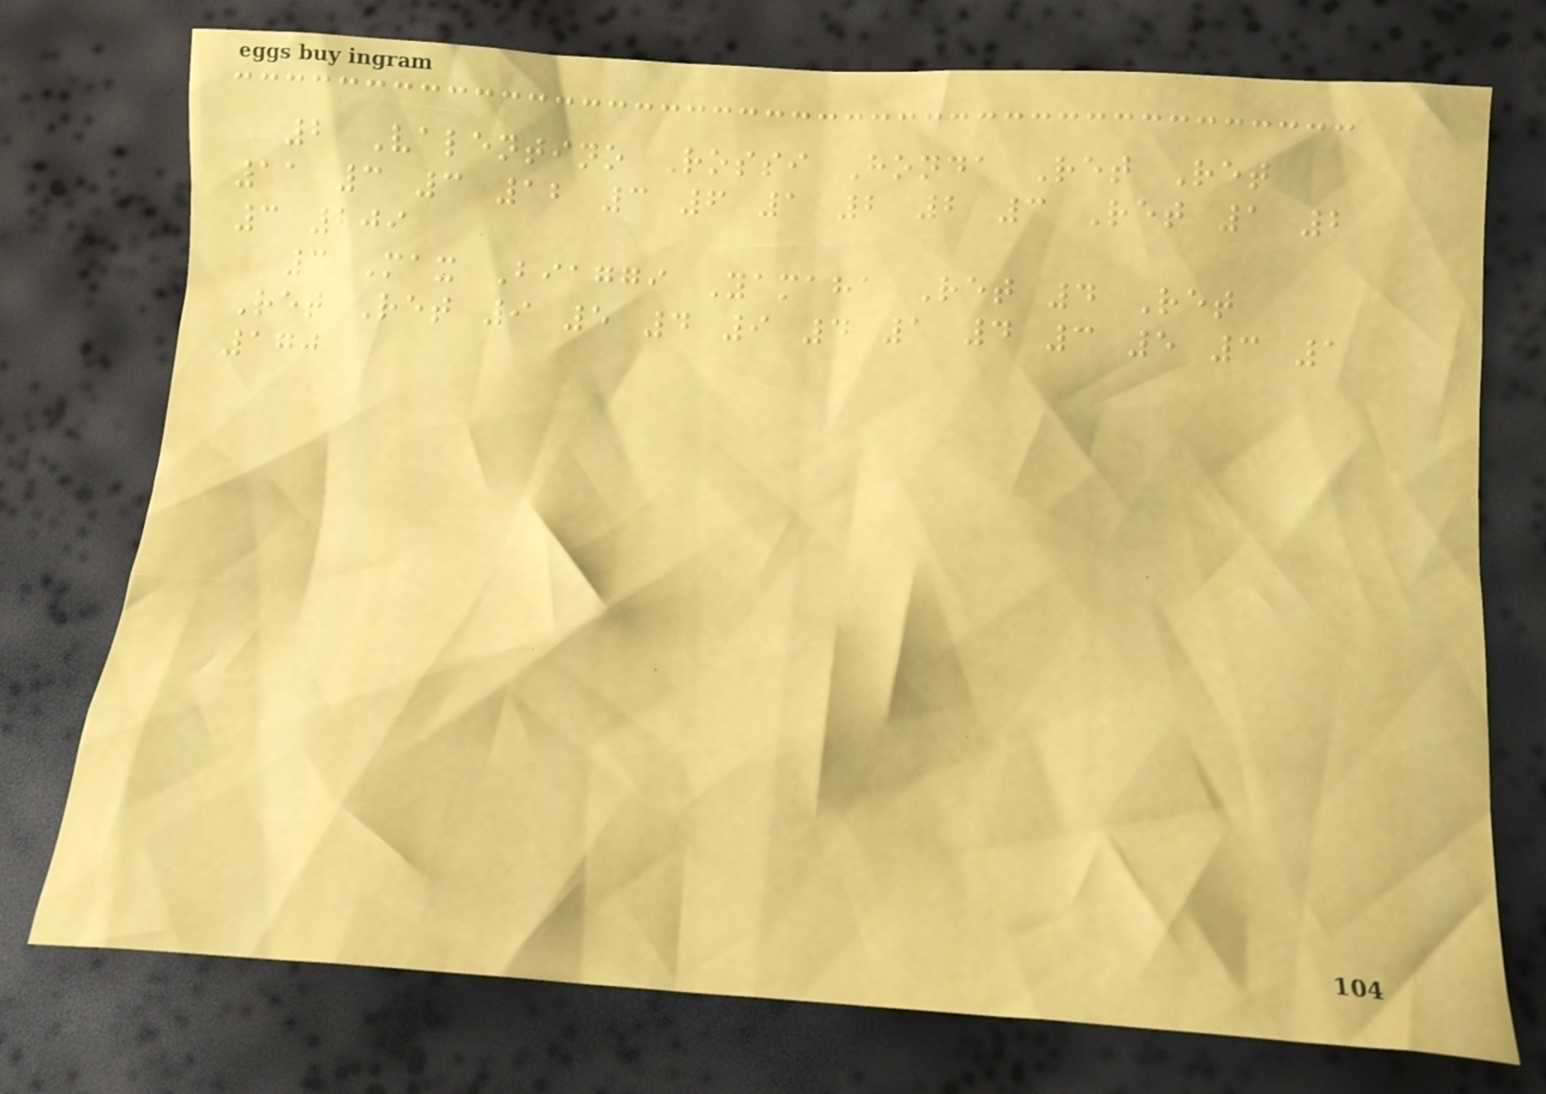2 Valentino Rossi Honda Ret Ret
11 3 3 12 3 6 1 2 2 3 Ret 1 2
3 209
3 Max Biaggi Yamaha Ret 4 Ret
Ret Ret 9 5 4 9 4 1 4 3 5 3 1
170
